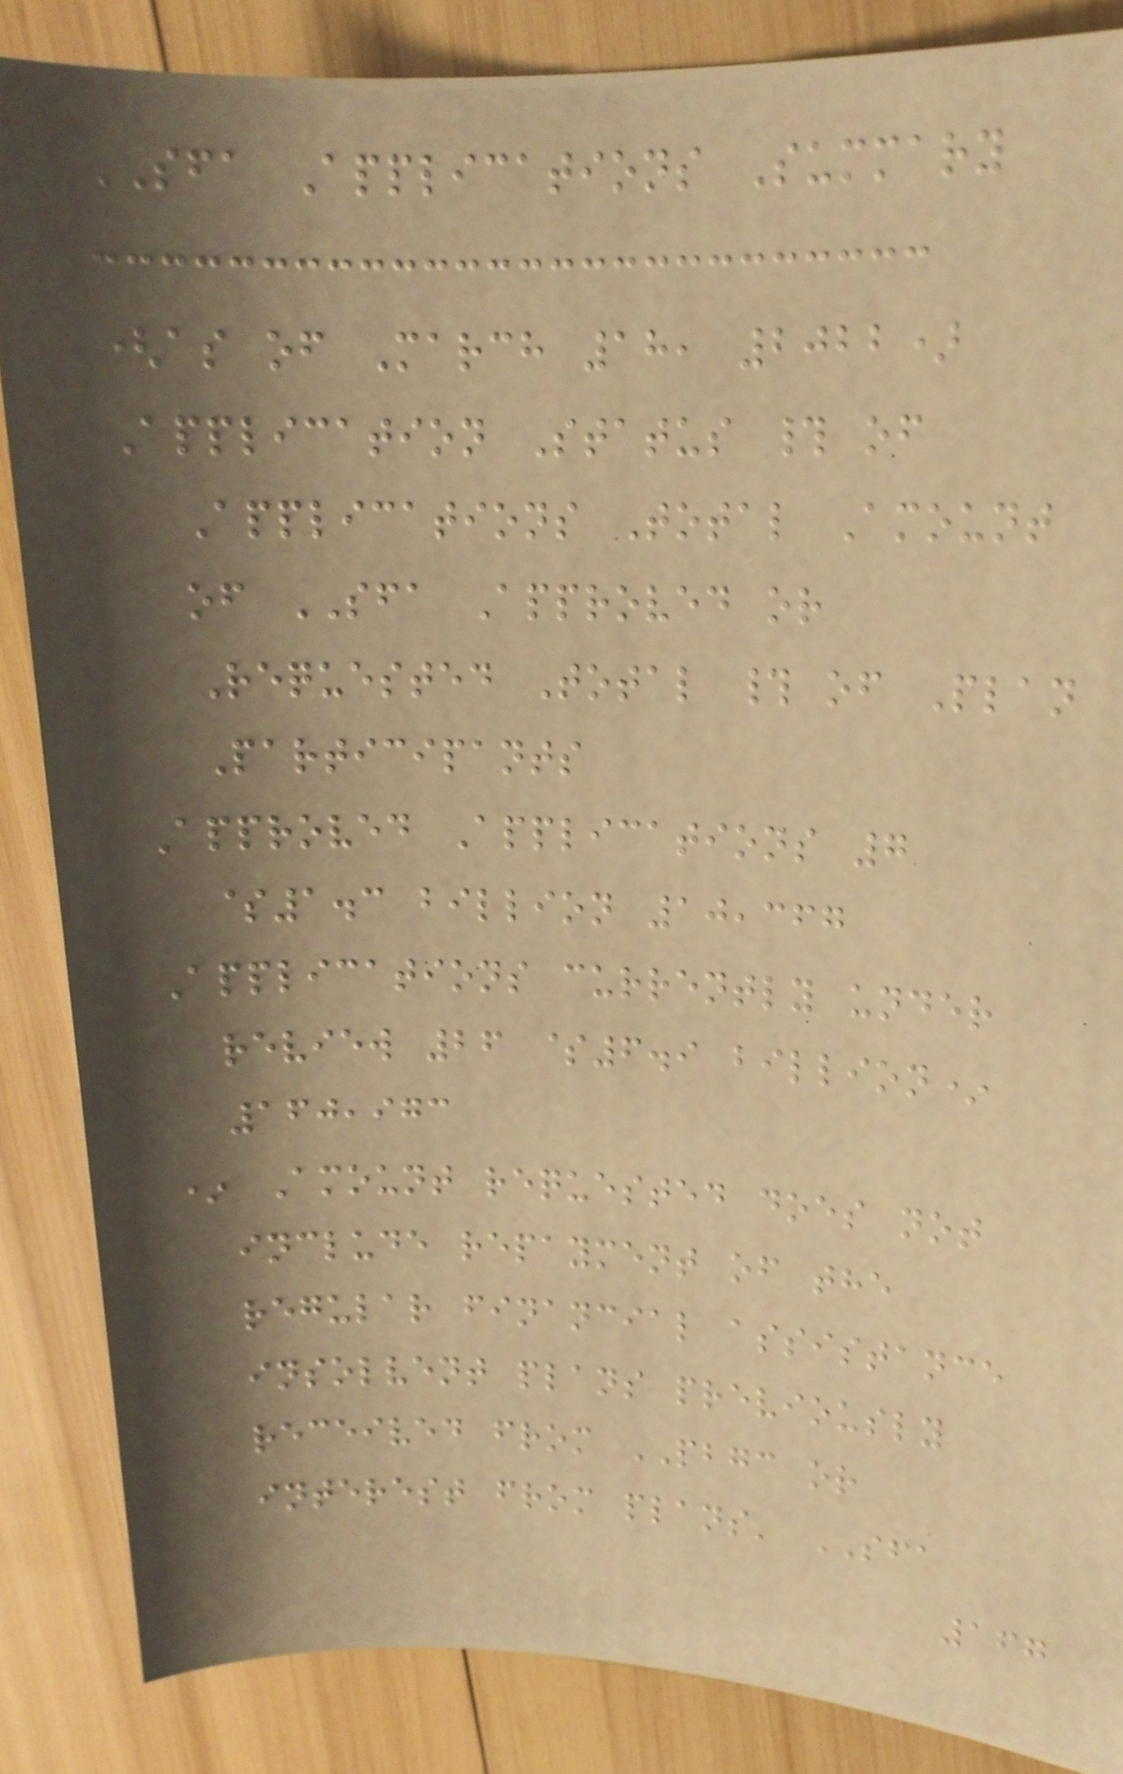SFA Applications Summary
(as of March 18, 2022)
Application Status # of
Applications Total Amount
of SFA Approved or
Requested Total # of Plan
Participants
Approved Applications 7
$1.3 billion 10,367
Applications currently under
review 26 $6.9 billion*
160,973
* Amount requested does not
include repayment of the
regular financial assistance
insolvent plans previously
received from PBGC or
interest from plans' SFA
167
